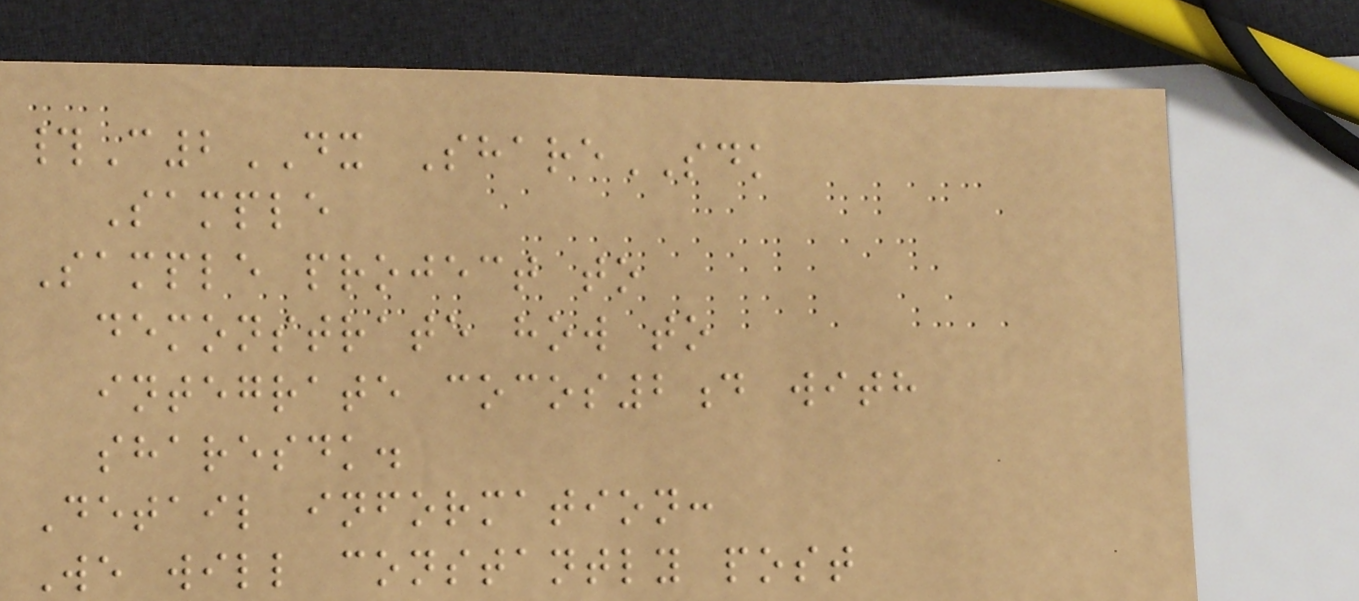#C2DX ShareSDK
Sample
Sample project to
demonstrate how to
integrate cocos2d with
sharesdk.
Detail information:
We will constantly post
